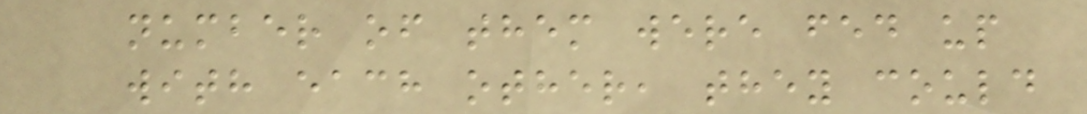number of them were fed up
with each other, they could
